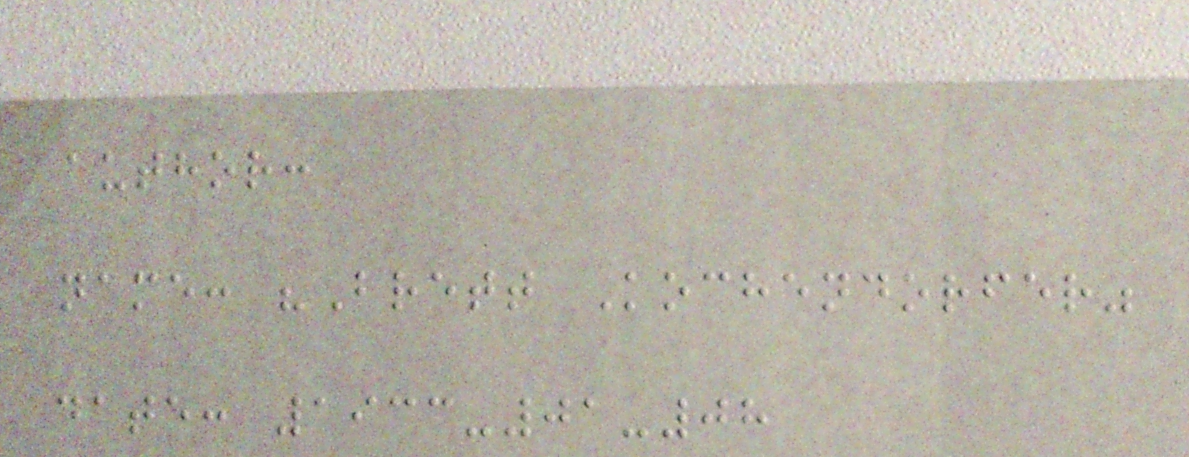author:
name: "Brett Kochendorfer"
date: 1933-01-08
